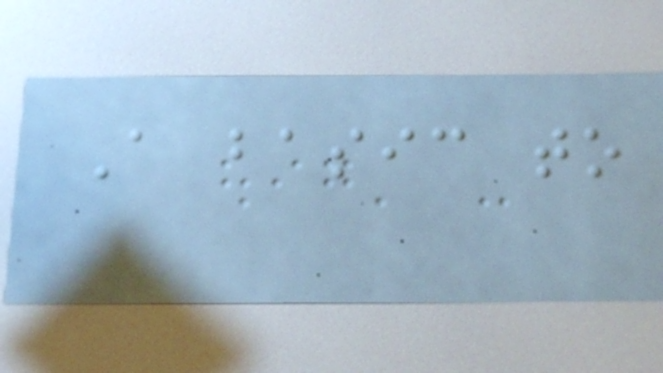A basic to
